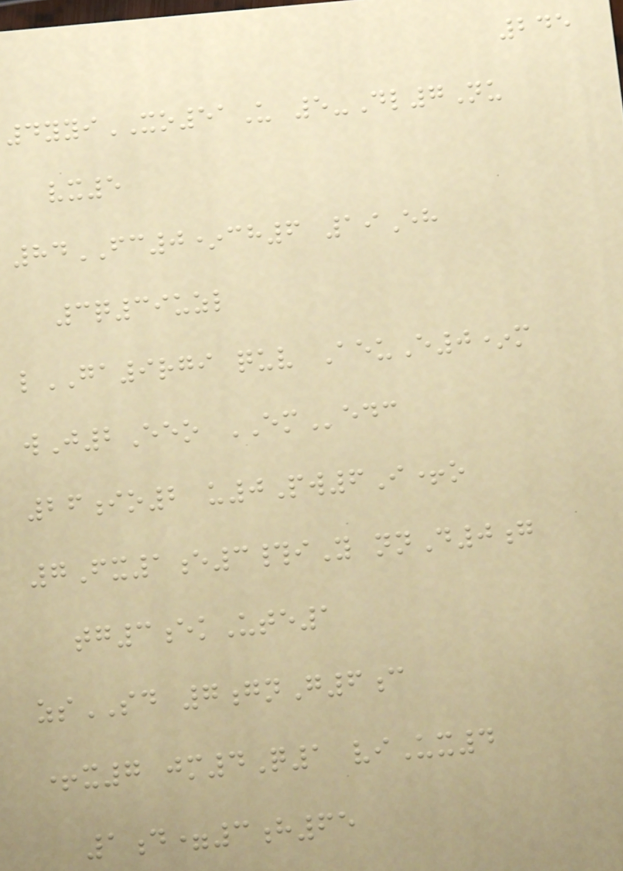245
4yyiXO51U 5-Dl7Nu
vx5
84FC0*ch6 19Eh
3q39uzl
lGA9rgi quv AeuE0*m
wJ2Eeo EMedc
26io2 u0Pw6I+o
7Fx1e3#iY nnD0g
tg3ekUte1
zsSD 7gnG6c
+x7 jm4Q1 viUx4
1d=3h65
